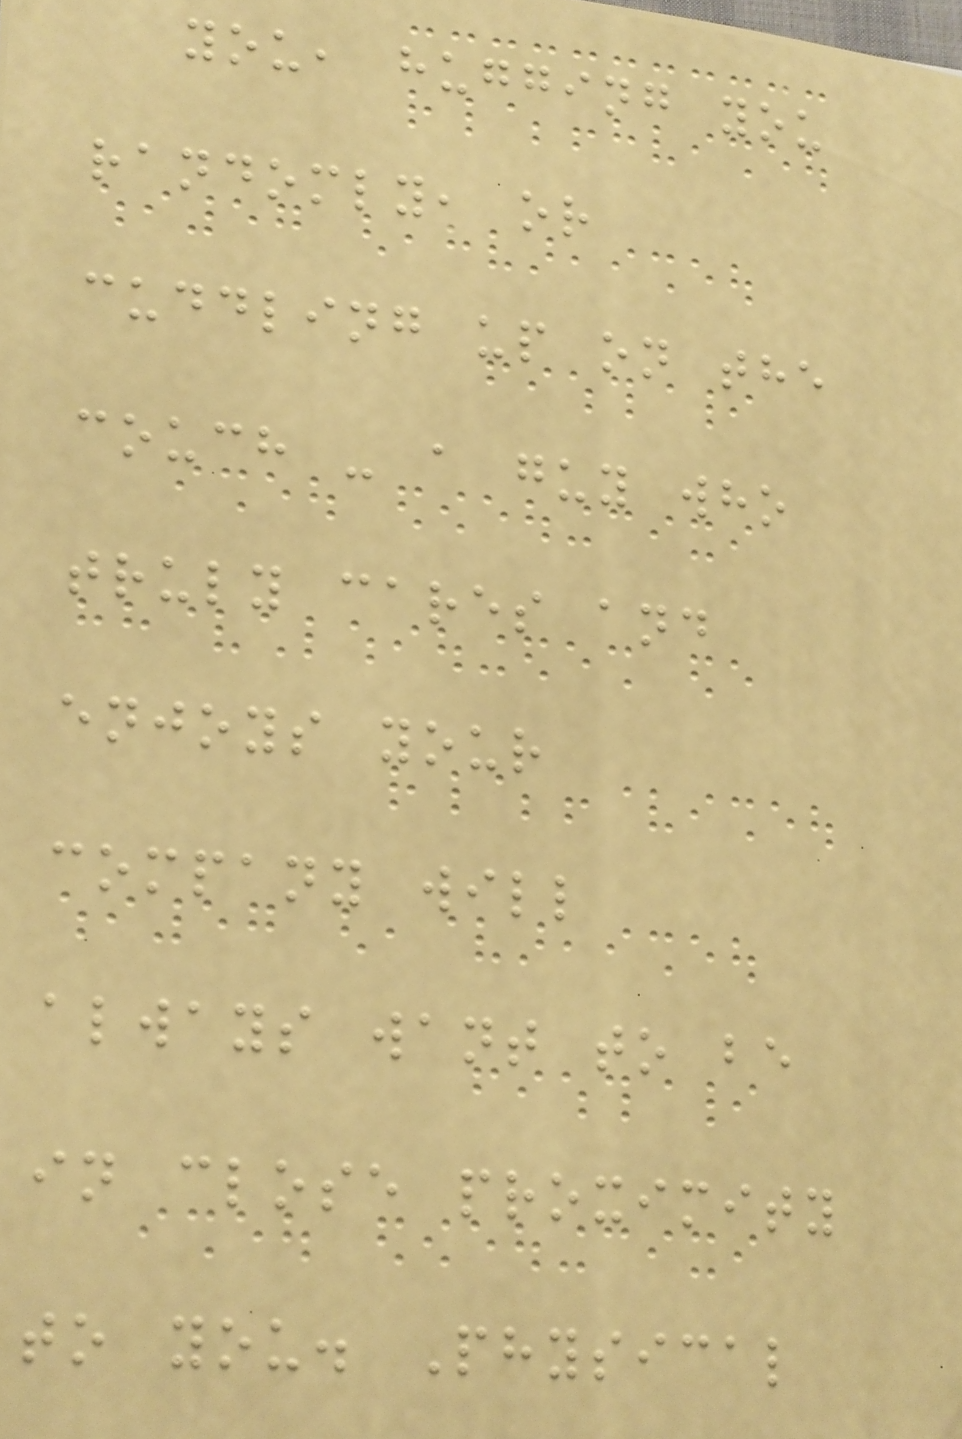you, hugging you
randomly, or
cuddling up on the
couch - a guy who
truly cares and
enjoys your
company will
always want to be
in close proximity
to you. Physical
